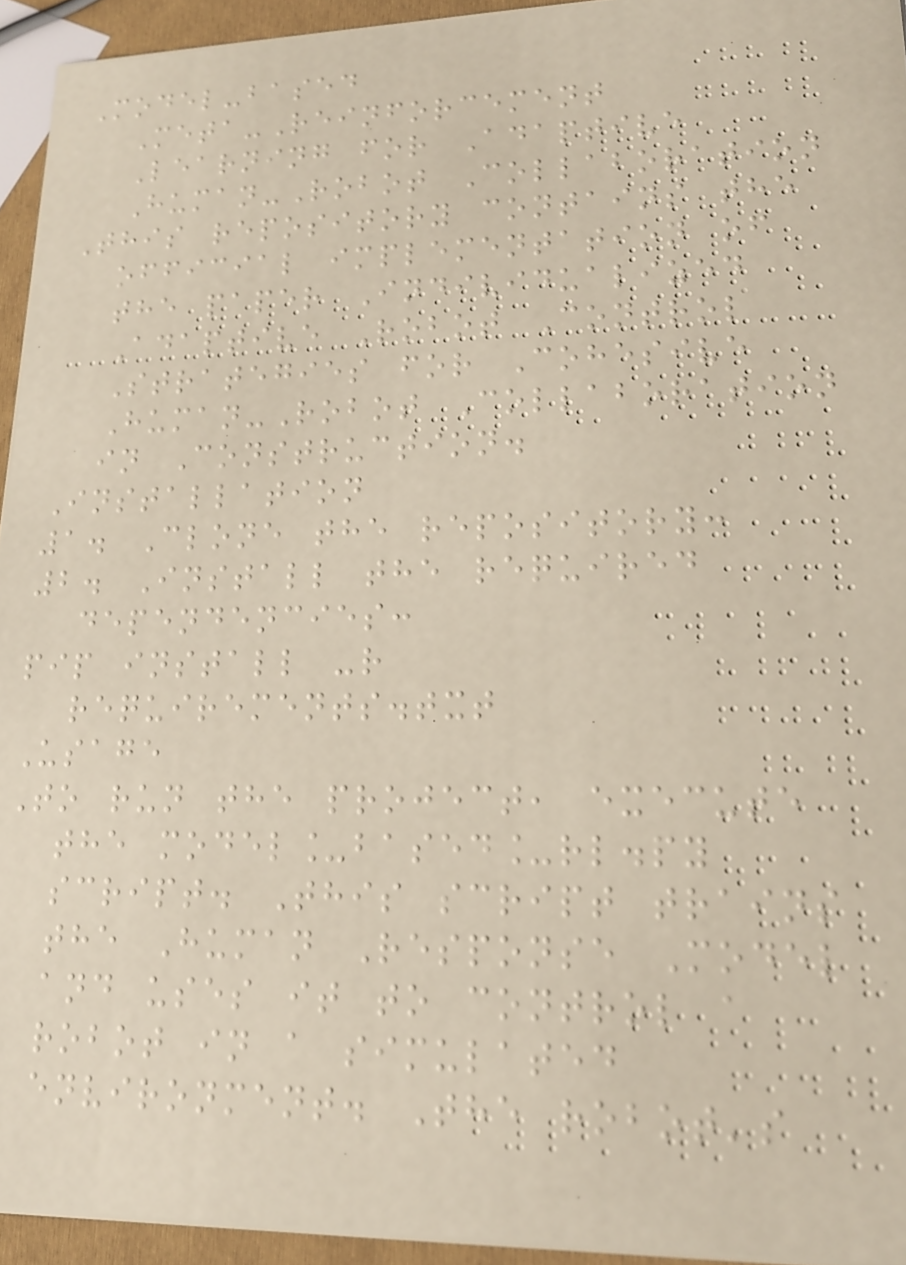Model-based
Meta-Reinforcement
Learning for Adaptive
Human-Robot Collaboration
This repository contains the
official implementation of
the paper Individualized
Adaptive Robot Control
Strategies for Cohesive
Human-Robot Collaboration
in Construction.
Installation
1. Clone the repository:
2. Install the required
dependencies:
pip install -r
requirements.txt
Usage
To run the project, execute
the model_based_rl.py
script. This script trains
the Human Response Model
and uses it to control a
robot in a simulated
environment. The robot's
